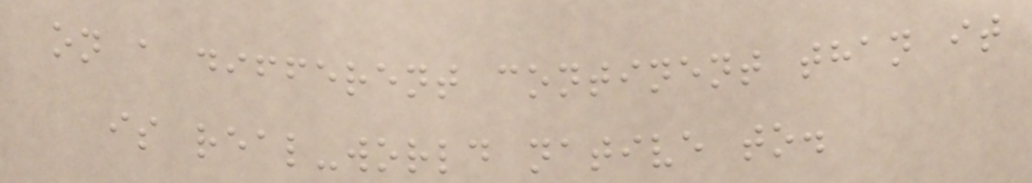on a different continent than it
is real-world native to.
